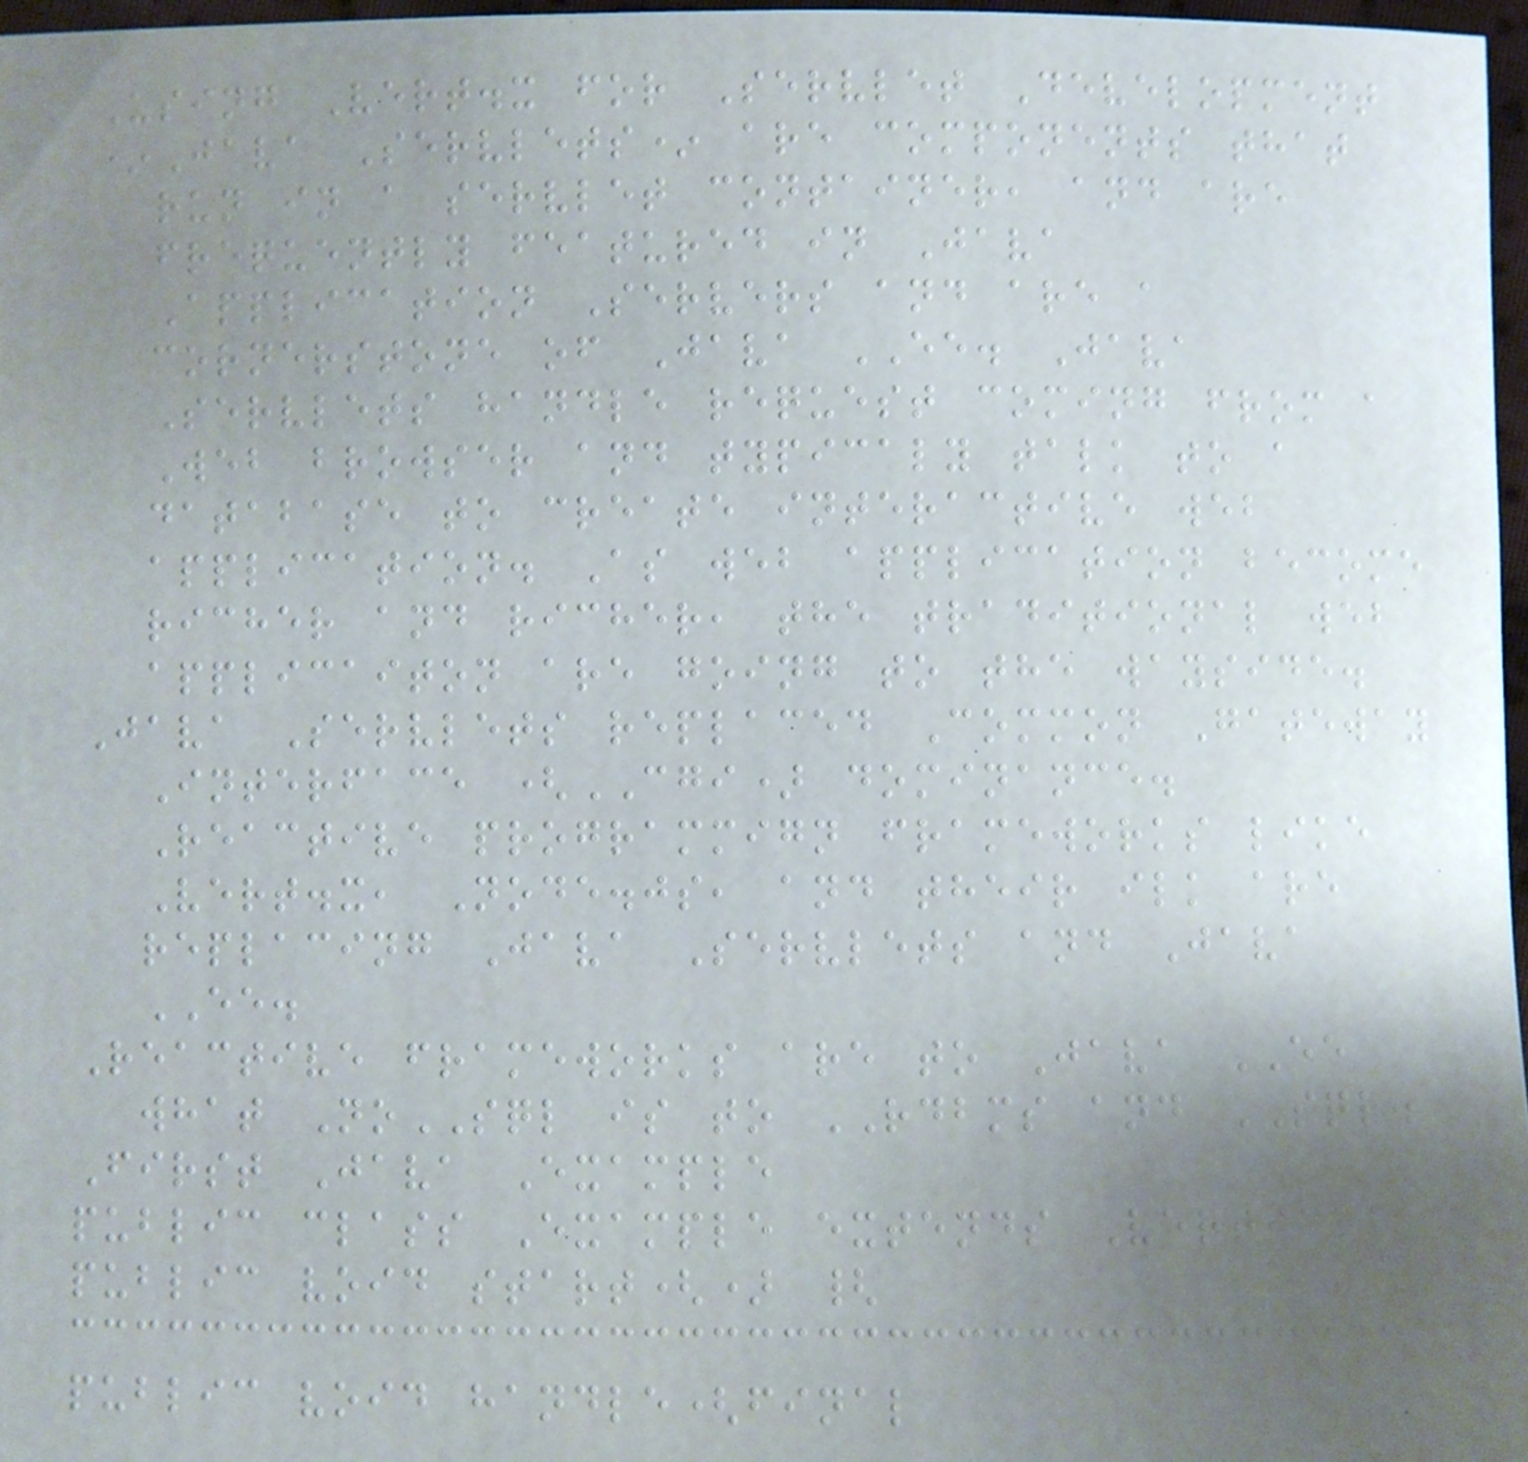Using Vert.x for Servlet Development
*Java Servlets* are components that
run in a servlet container, and are
frequently featured in Java
Application Servers and are a
cornerstone of Java EE. Java
Servlets handle request coming from a
Web browser and typicaly talk to a
database to create interactive web
application. As web application become
richer and richer, the traditional web
applicaiton are going to the wayside.
Java Servlets replaced Common Gateway
Interface (CGI) dominance.
Reactive programmign frameworks like
Vert.x, Node.js, and their ilk are
replacing Java Servlets and Java
EE.
Reactive frameworks are to Java EE
what NoSQL is to RDBMS and SQL.
First Java Example
public class Example extends Verticle {
public void start() {
public void handle(final
